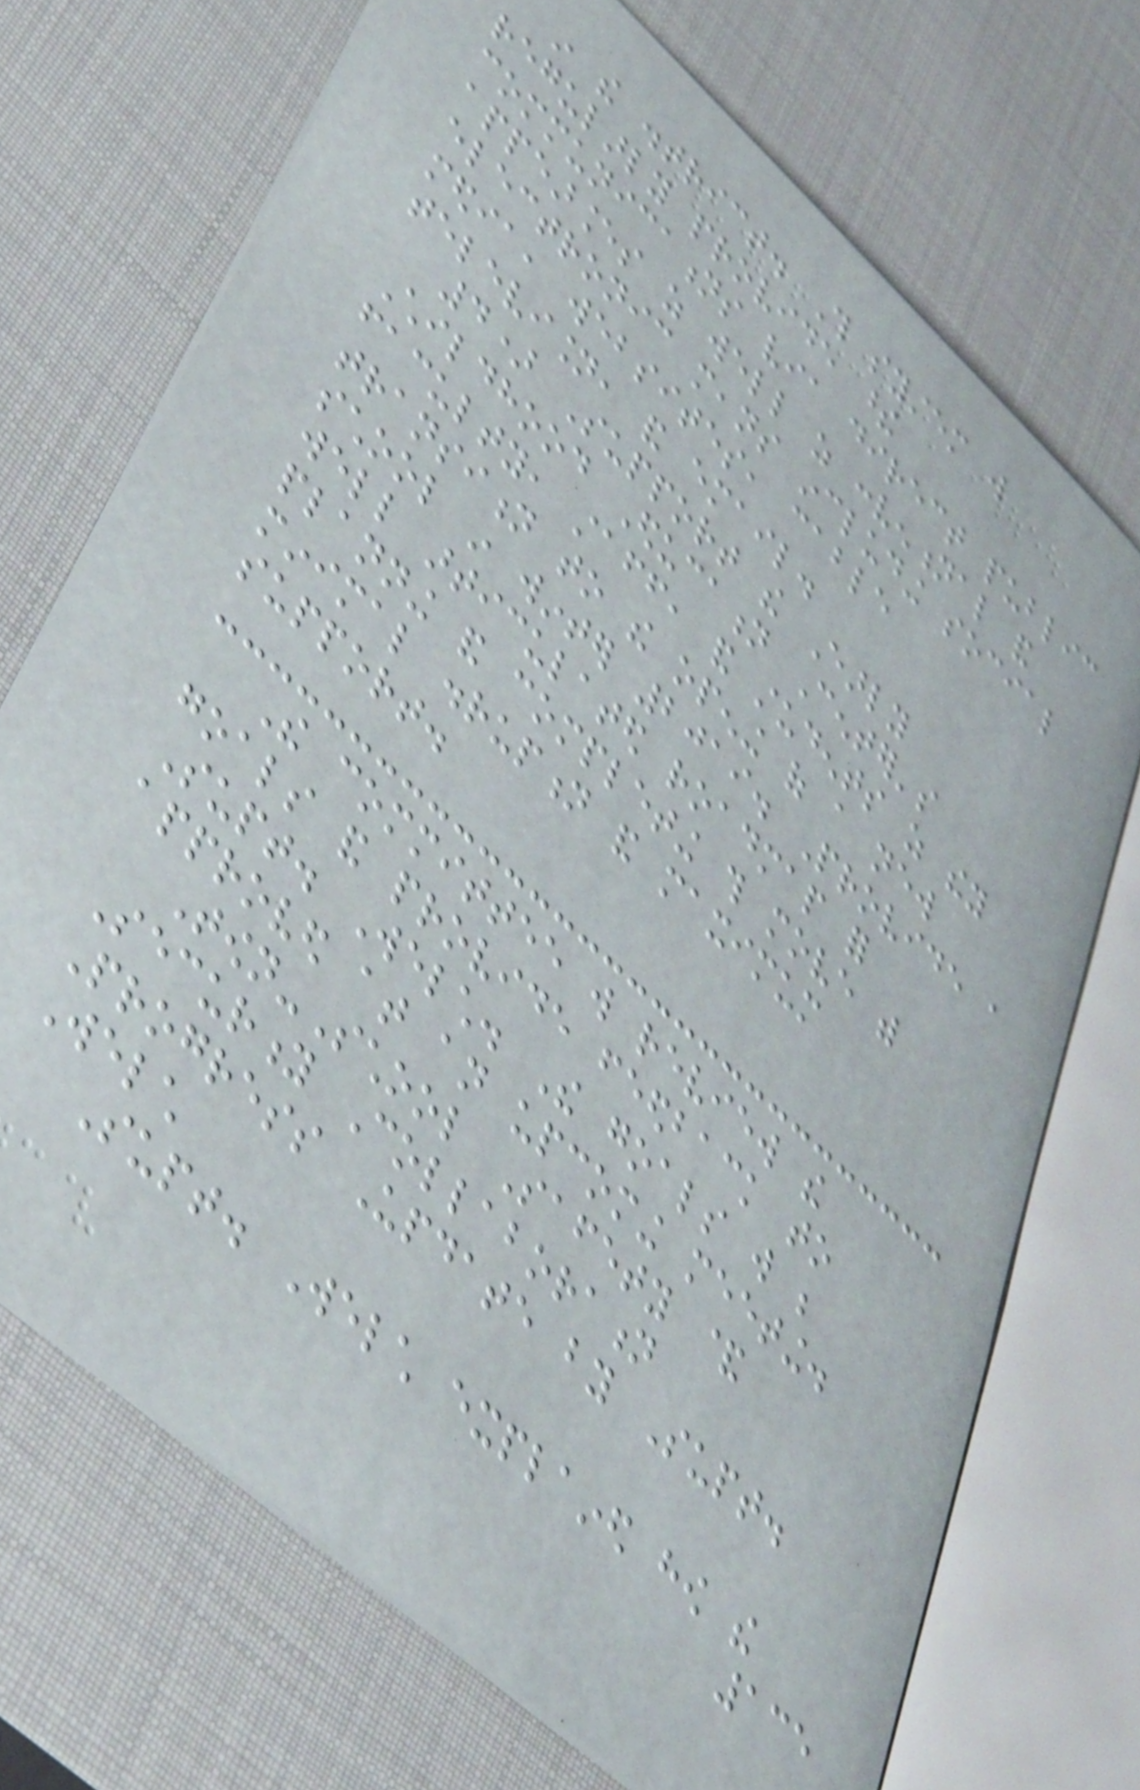in the district. This system will
regularly provide these
communications via direct public
appearances as well as conventional and
electronic means including social
media, websites, cable
television, and email.
4) Support the Early
Childhood Education Center's
faculty, staff, and students as they
transition to the opening of a new
school in winter 2019. Provide a
well articulated roadmap for
planning and completing this move with
minimal disruption and maximum
support.
The committee will review the
goals and provide feedback to
Supt. Welch. The goals will be
approved at an upcoming meeting.
Town-School Safety &
Security Collaboration
Progress Update by Supt.
Welch
Supt. Welch explained how the
135
